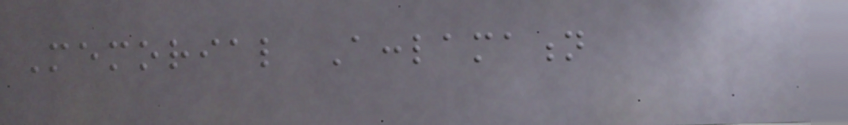Memorial Acclamation
